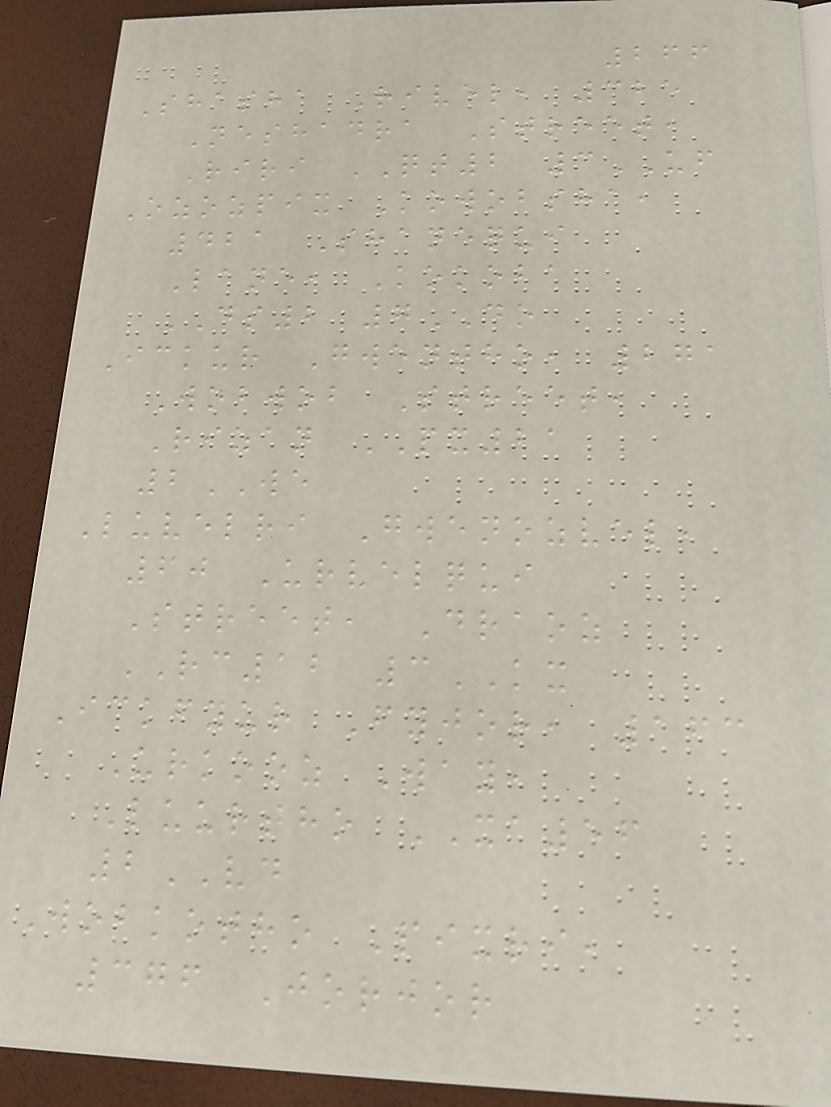266
Shasha Rivel, 325
Neshadra Street,
Riri QT2 3UF
Ozozpix Kowobsha,
421 Shanequi
Lane, Kokoba
DS2 7DO
Ickur Gwentho, 271
Wobwob Street,
Rizan PX21
2WE
Luvelri Gwenozvel,
60 Urvelqui
Street, Draoz
RC12 3KX
Ickfyur Fyjor, 163
Urkooz Way,
Luurtho XA56
2VD
Wobkotho Pixri,
376 Jorjor
